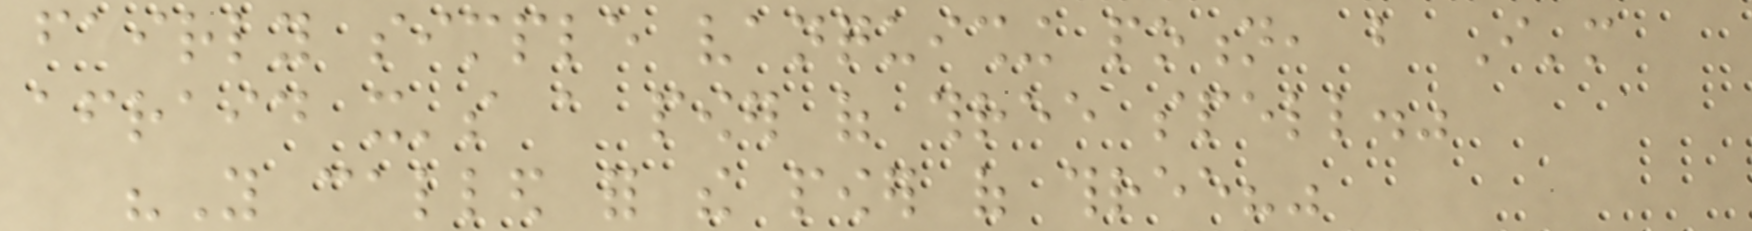fairly simple vanquishing potion, but I'm
afraid it's a power of three spell."
"You called for the power of three?"
